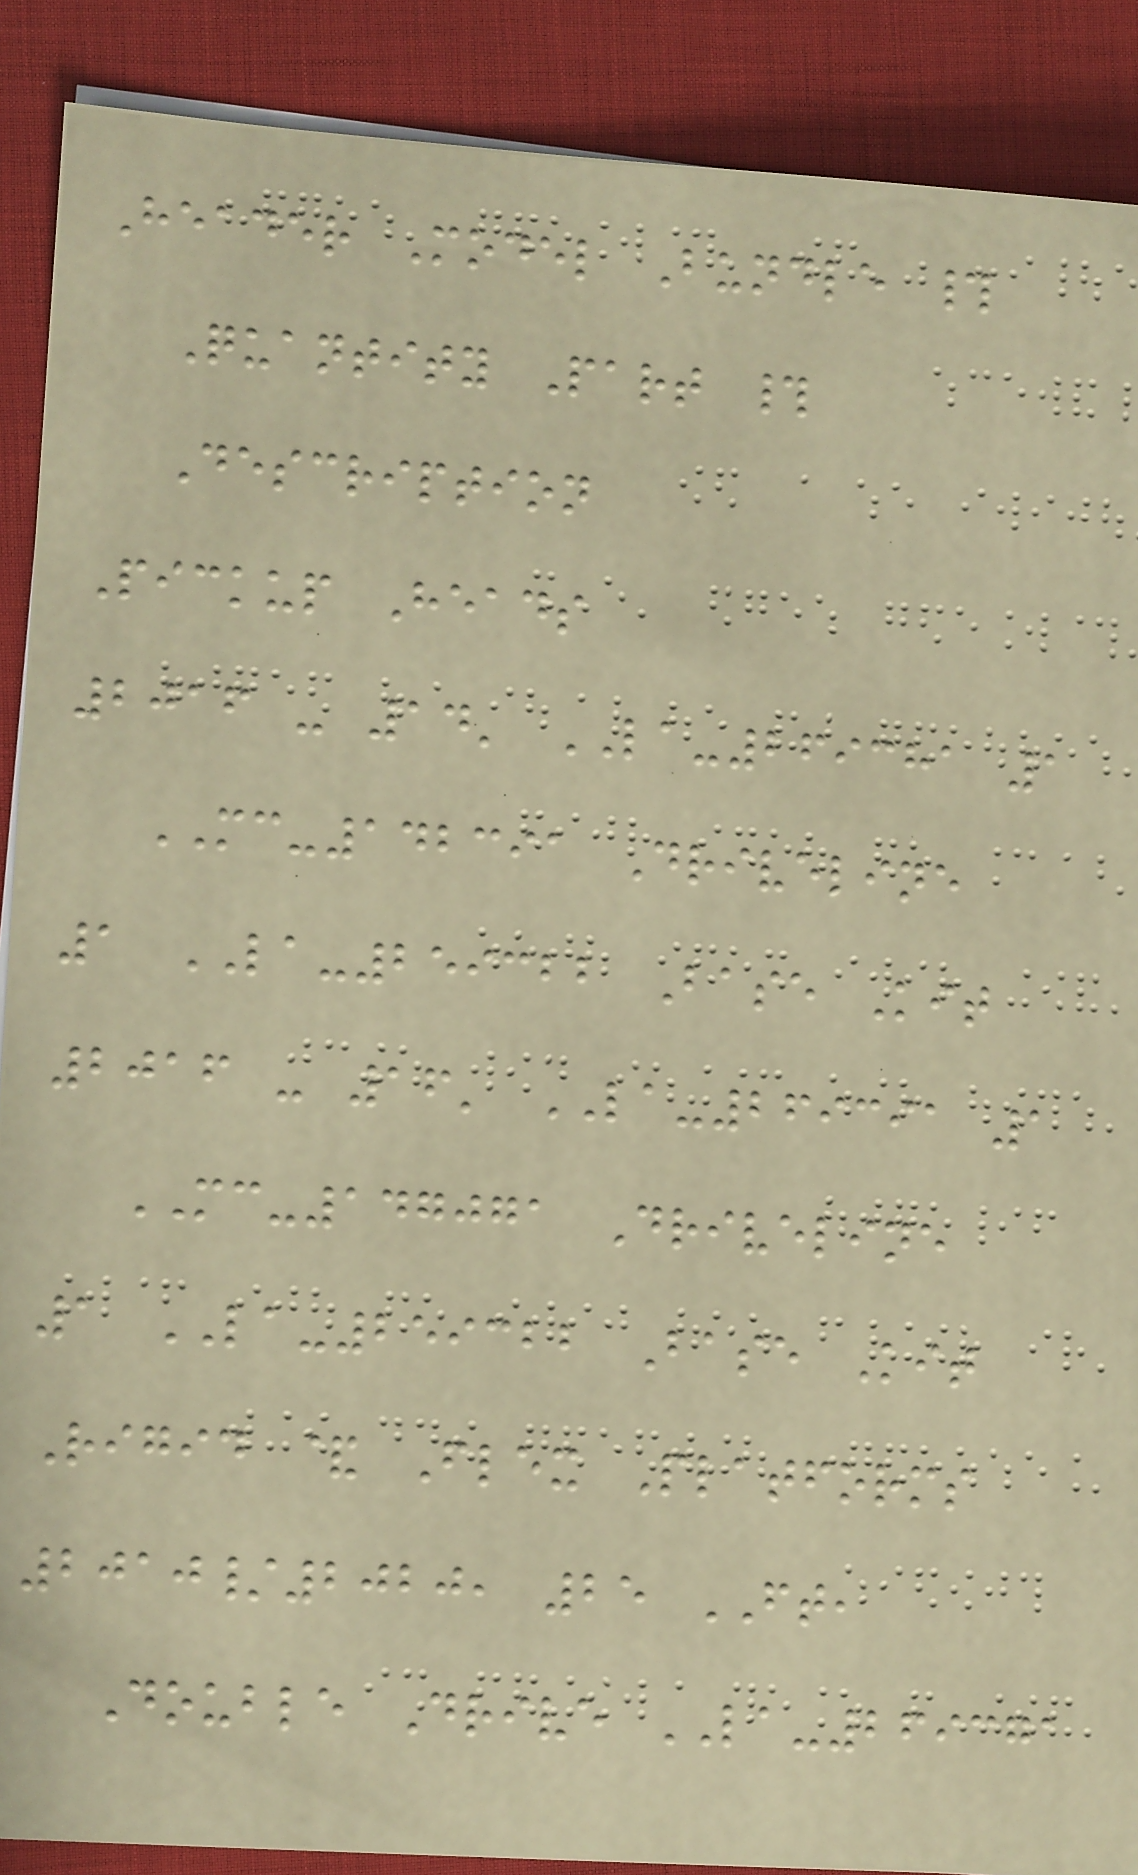Header Model Bundle #
Quantity Part #
Description
Pickup Heads
2016 - 14' LA-269381 1
MC-142391 Driveline
1 LA-259322 Base Kit
2016 - 16' LA-269391 1
MC-147071 Driveline
1 LA-259322 Base Kit
Rigid & Flex Platforms
2010/2020, 25 FT,
Double Drive LA-269371
